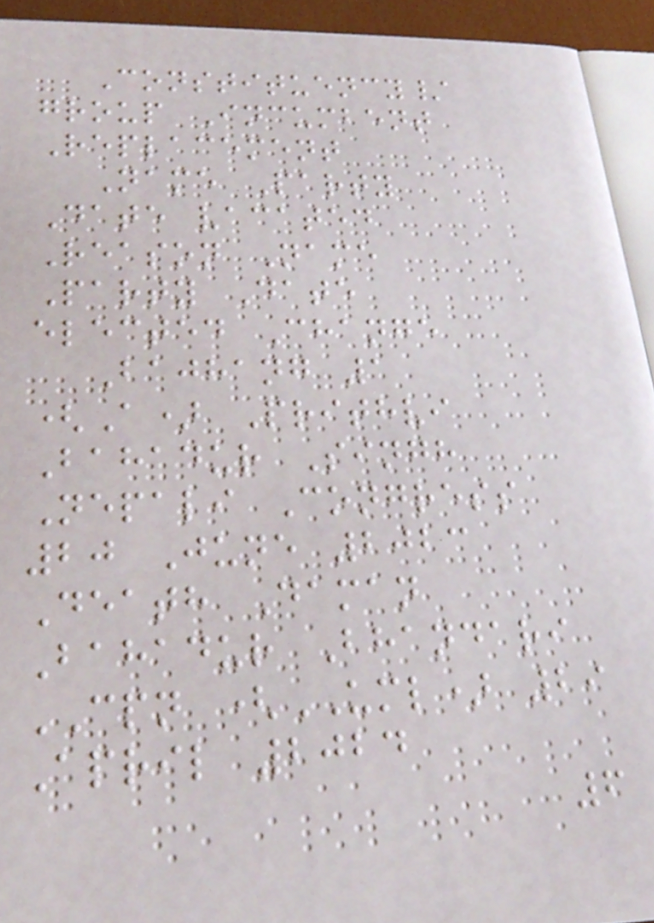Constituency/
group Incumbent
Replacement
Name Party
Date vacated
Reason Name
Party Date
elected Change
Bajhang 1
(A) Prithvi
Bahadur Singh
Nepali Congress
20 June 2023
Death Daman
Bahadur Bhandari
CPN (UML) 29
April 2024
6
